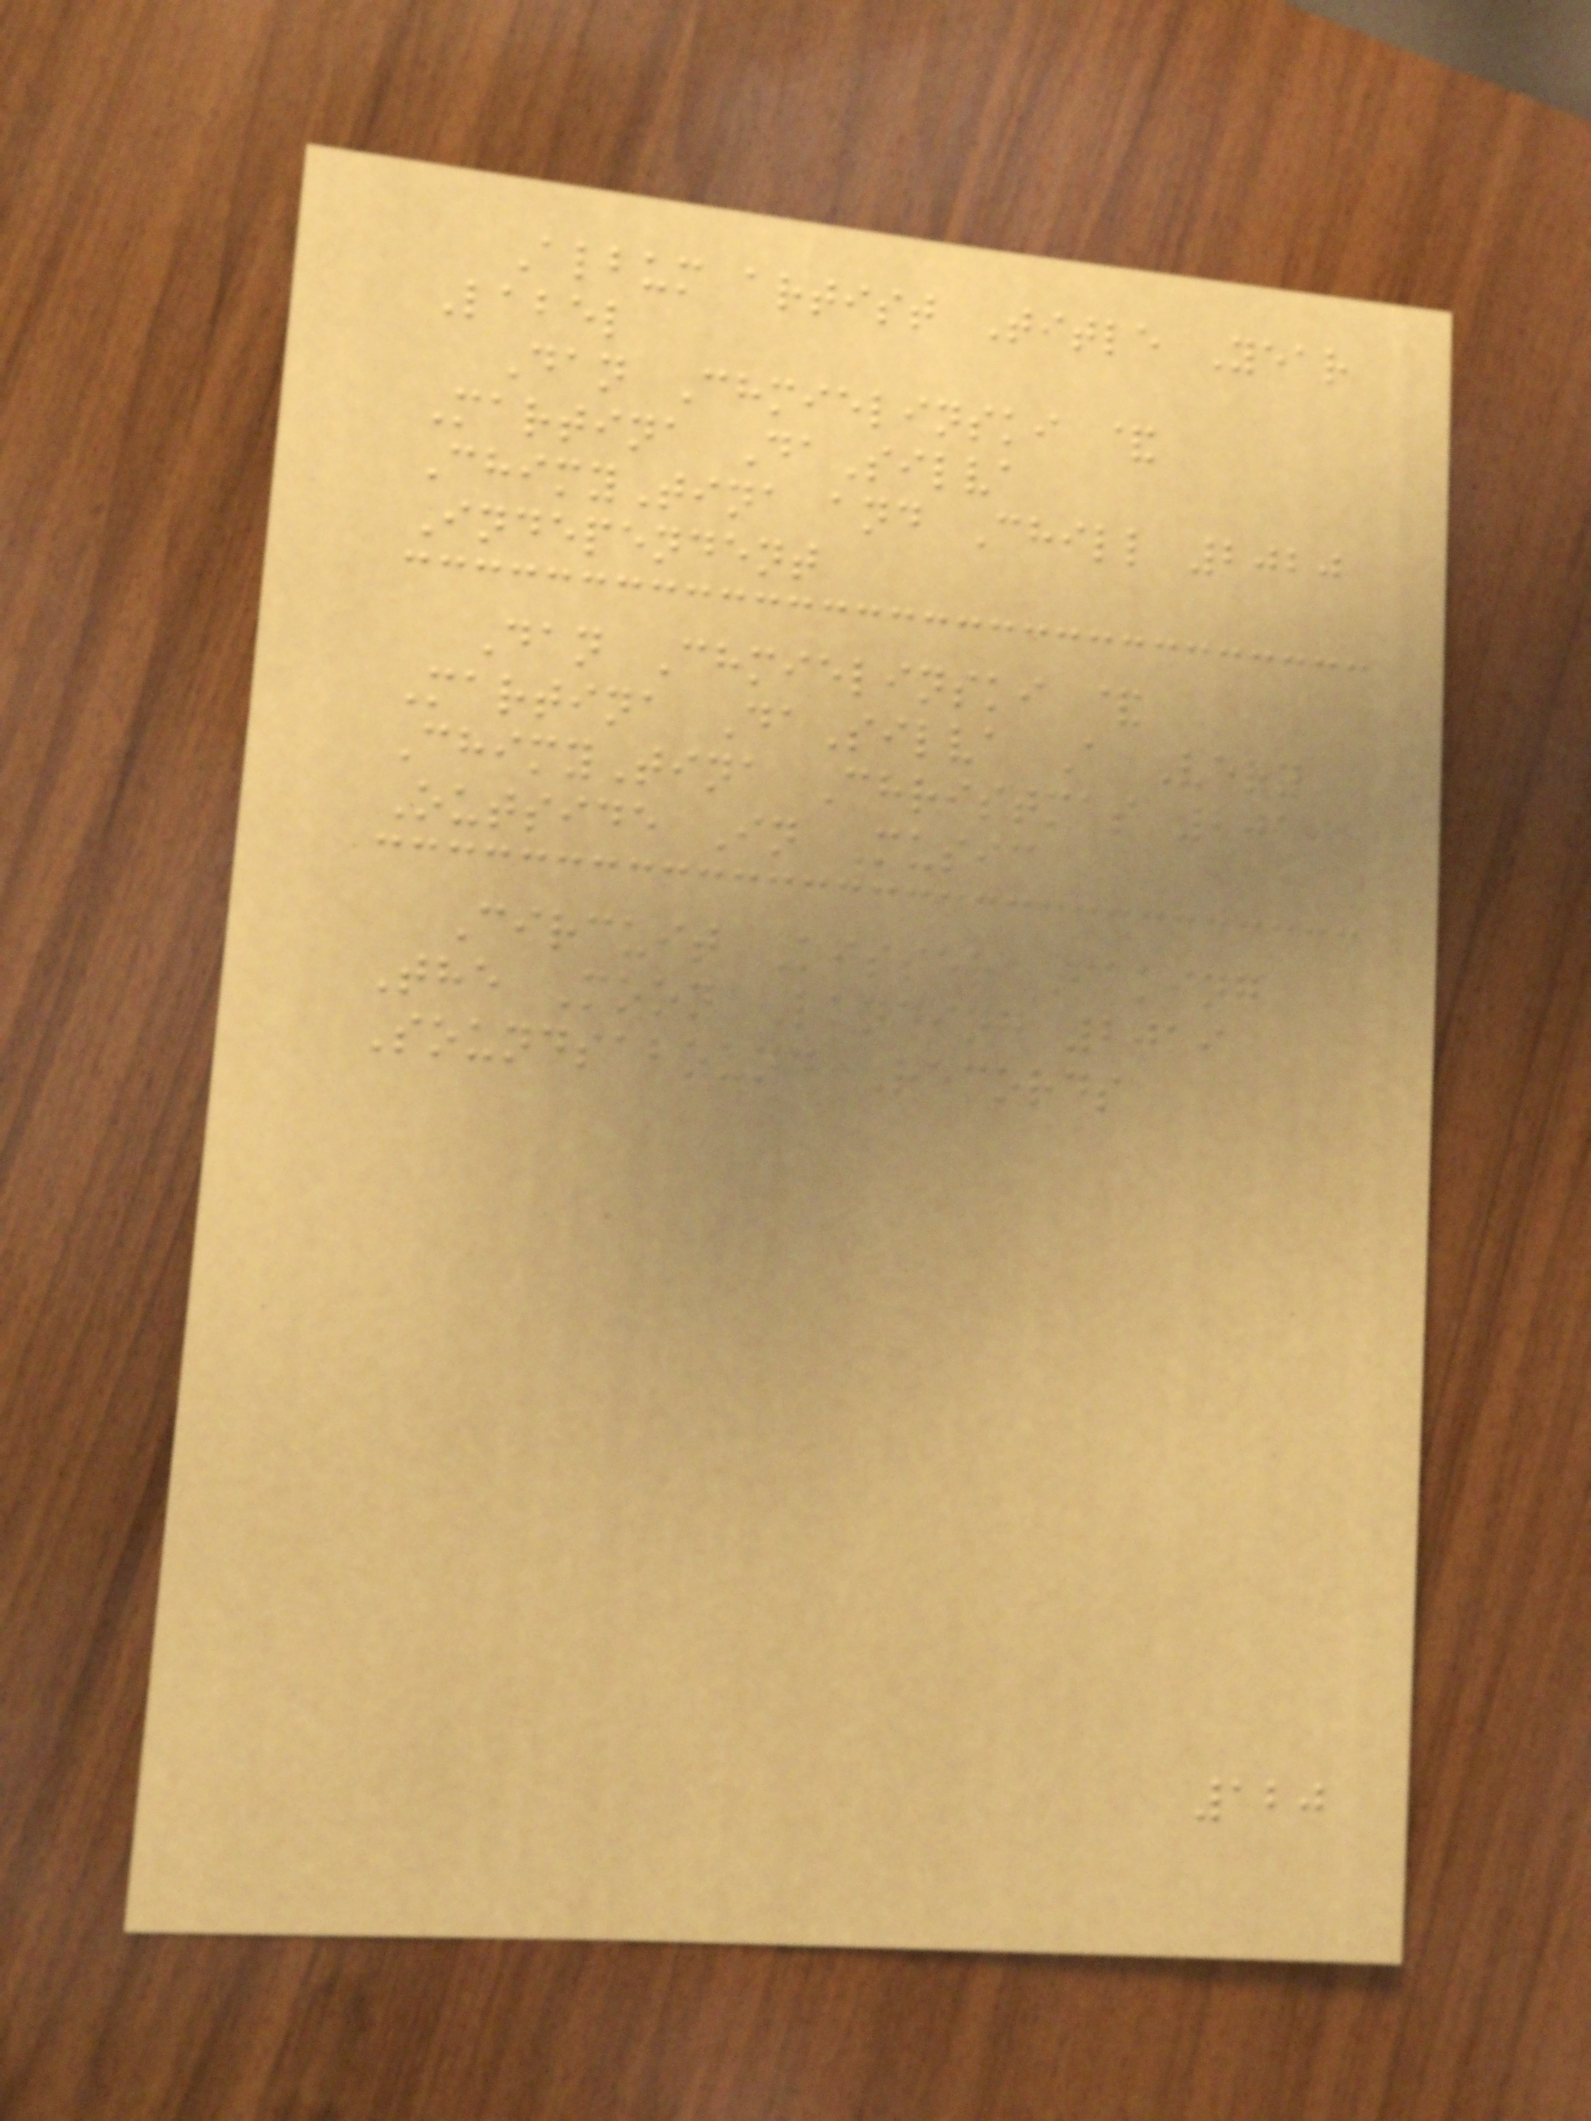Album artist Title Year
Label
Dan Chmielinski &
Martina DaSilva
ChimyTina and Chill 2020
Independent
Dan Chmielinski &
Martina DaSilva A Very
ChimyTina Christmas 2019
Outside In Music
Circuit Kisser Faking
The Moon Landing 2019
Soundsabound Records
120
